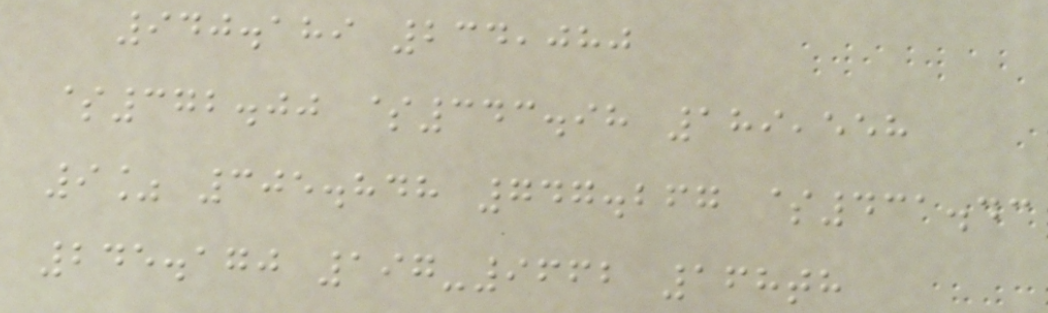940.189 234,080
$372.00 $343.98 189,558
9% 305.848 747.267 $431.43
245.170 197-9662 168th
